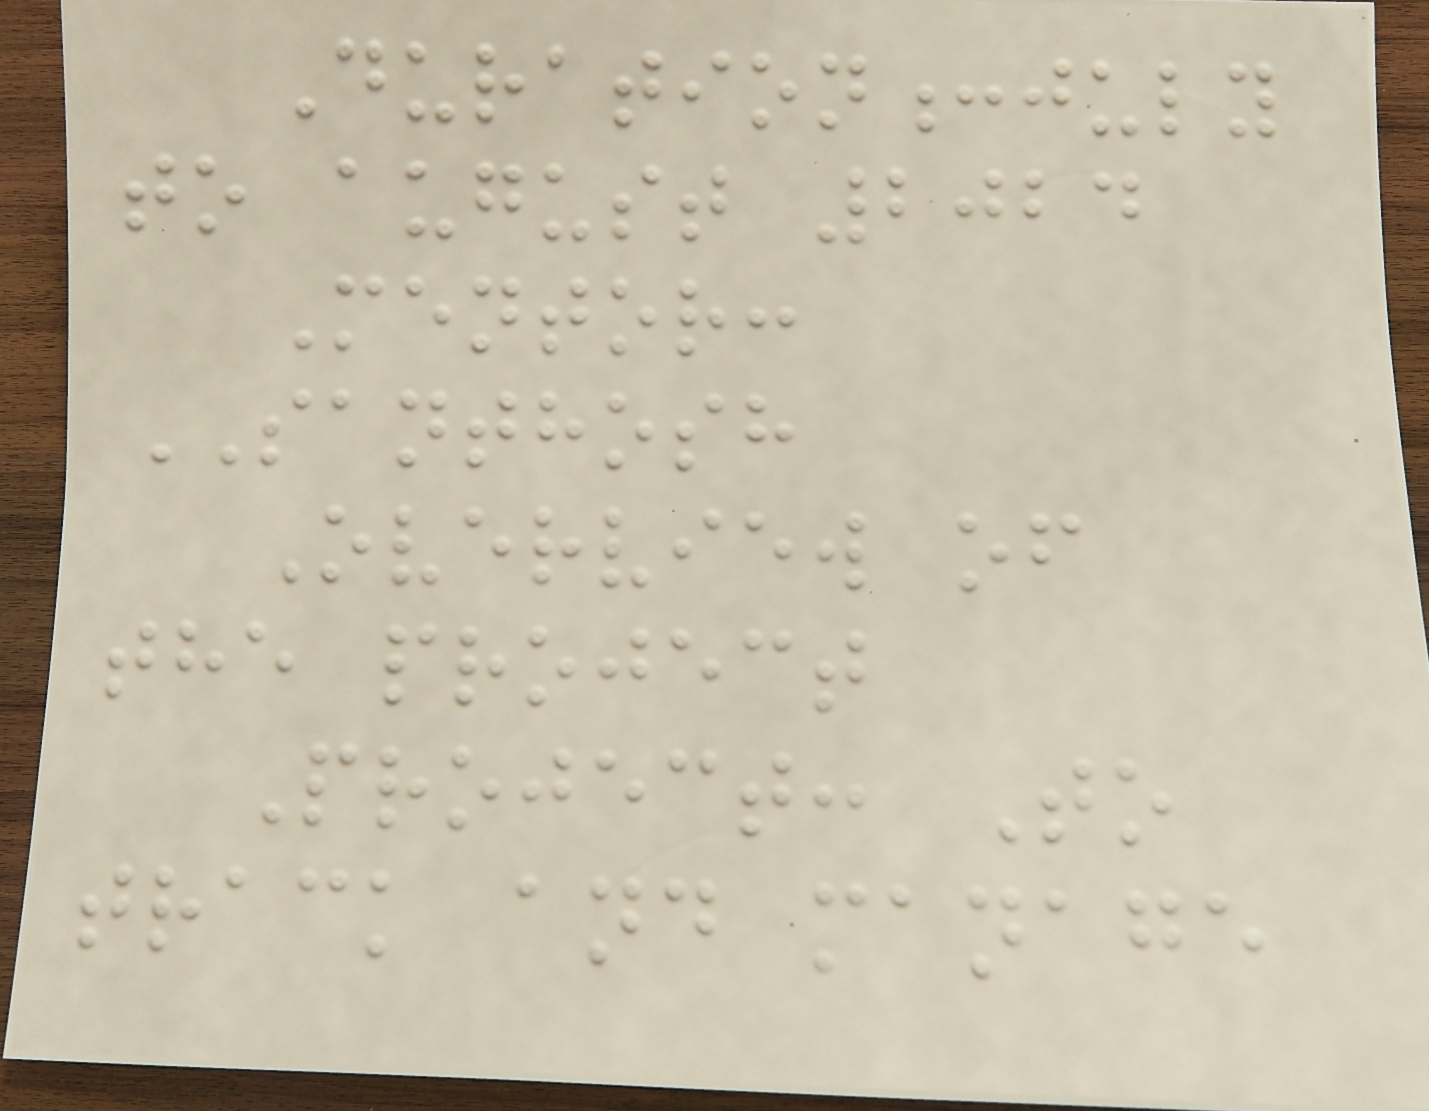Duration:july
to august 2024
Mentor:
SANTHOSH
Overview of
the project
Project: To
track and manage
